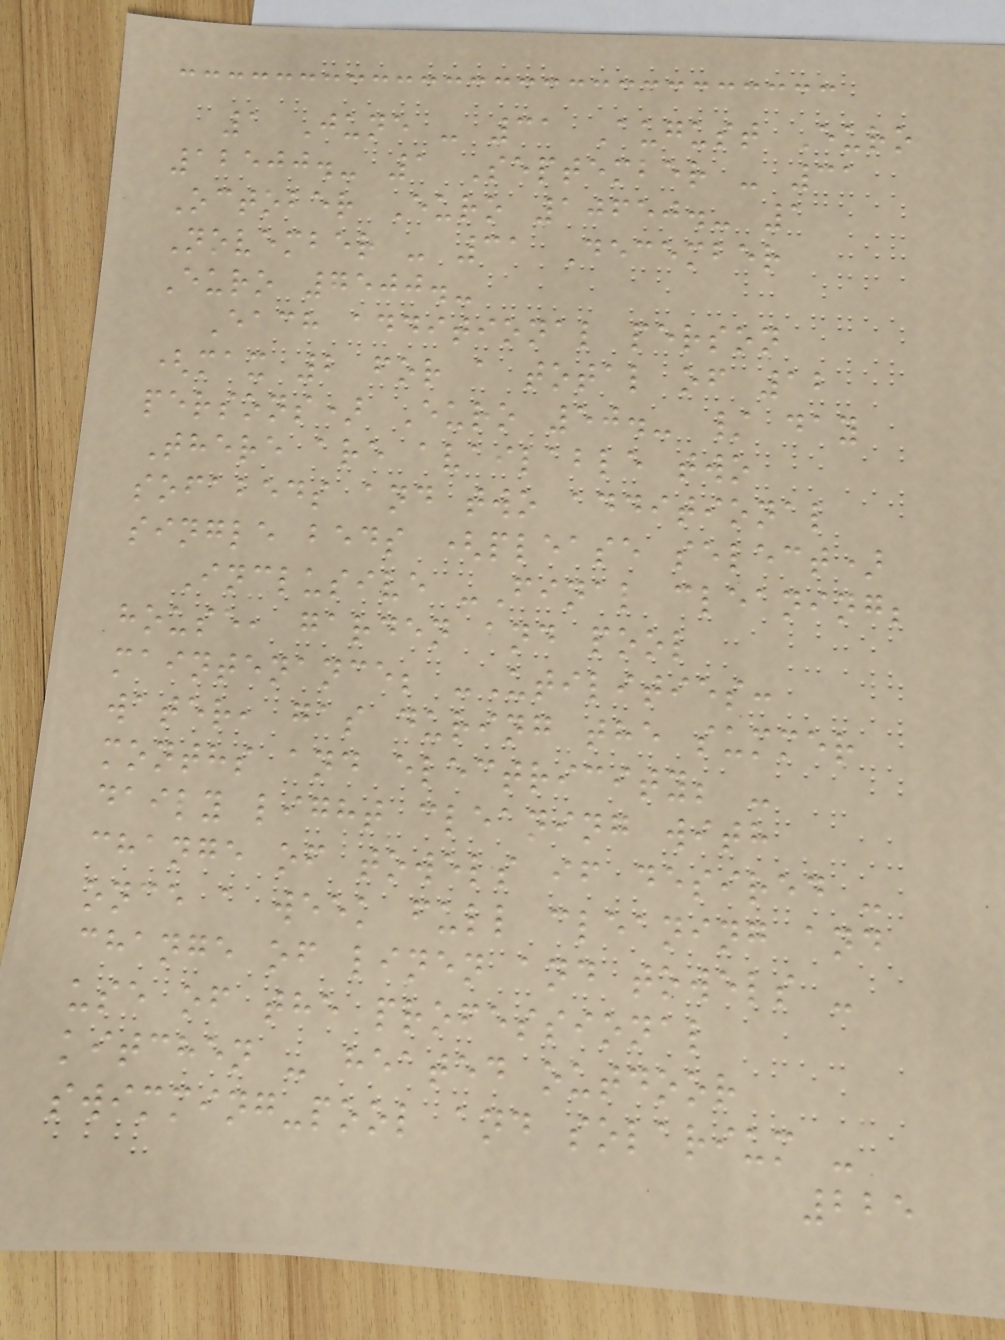1 June - 31 August Euro
12500.- 1 September - 31
October Euro 10650.- 1
November - 31 December
Euro 7500.-
Each additional person
(max 2 for a total of 12
persons) Euro 50.- / day
There are available two
sofabeds and two additional
single beds (please select)
Inclusive -Final cleaning;
house, garden and pool
maintenance; -Utilities:
water, gas during the summer
months and electricity; -
daily light cleaning with
change of towels if desired -
once a week full cleaning and
change of linen and towels -
use of the professional
kitchen - heated outdoor
swimming-pool and solarium -
225
